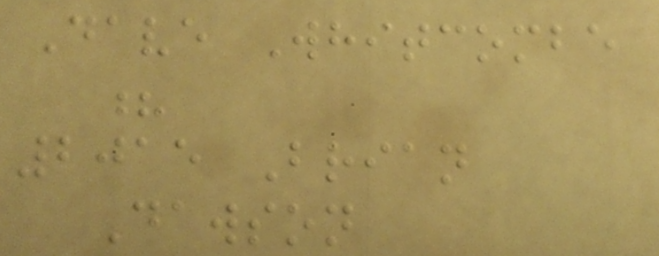Dave Whitcombe
?
2015 Brian
Dawson
